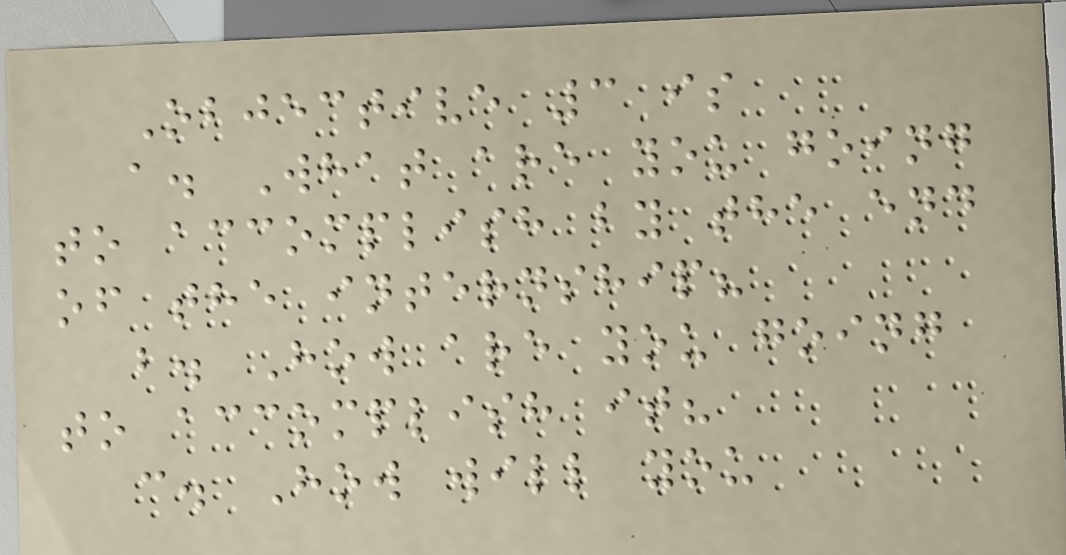Objective 3 is
a. What are you going
to accomplish by the end
of the internship?
b. How are you going
to accomplish it?
c. How will you
